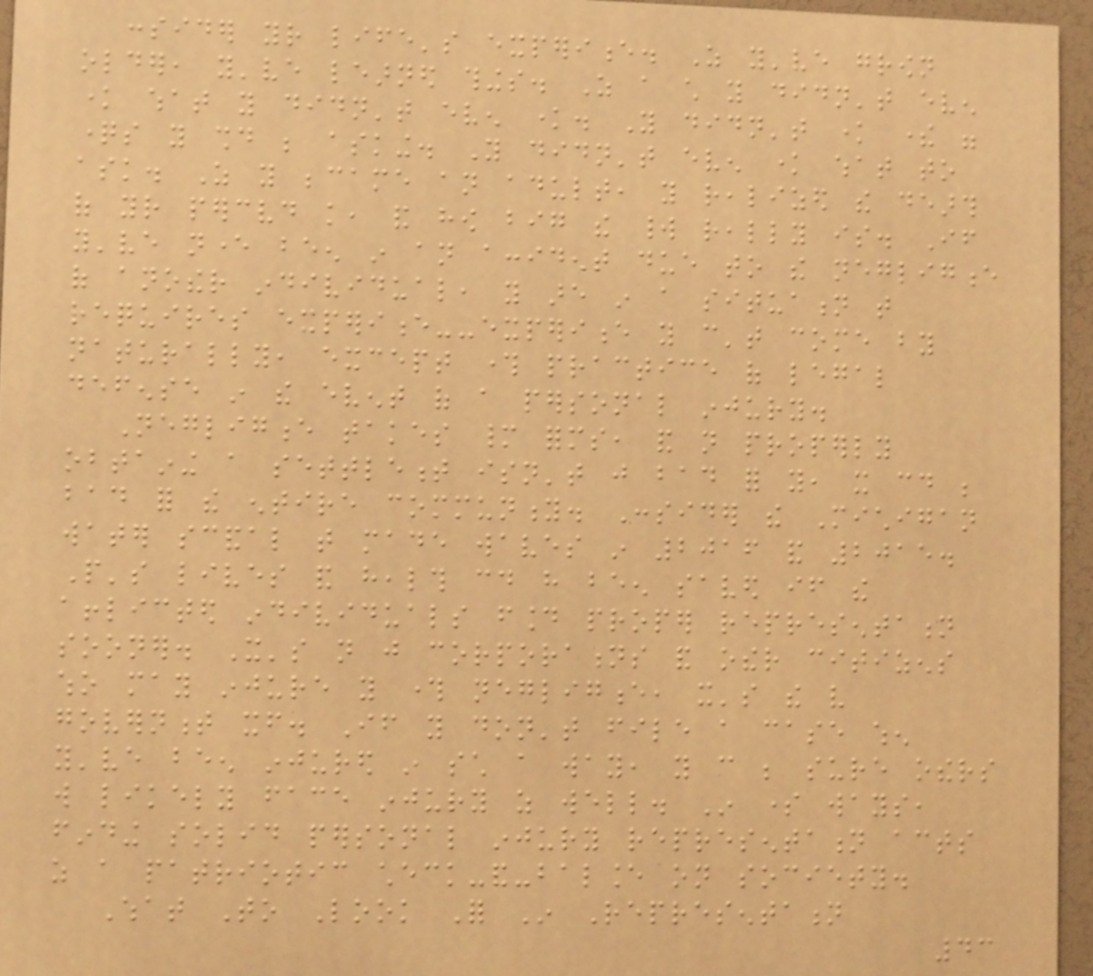consider your life's experience. As you've grown
older, you've learned things. As a child you didn't even
know what you didn't even know. You didn't know there were
questions you should be asking. You didn't even know what to
ask. As you became an adult, you realized the dearth
of your perceived knowledge, and how big the world really is. If
you've never been in an accident due to the negligence
of another individual, you are in a situation that
requires experience--experience you can't come by
naturally, except through practice of legal
defense in the event of a personal injury.
Negligence takes many forms, and not properly
obtaining a settlement isn't just bad for you, it could be
bad for the entire community. Consider the Michigan
water scandal that made waves in 2016 and 2015.
People's lives and health could have been saved if the
afflicted individuals found proper representation
sooner. It's not just corporations and other citizens
who may injure you through negligence, it's the very
government itself. If you don't file a case when
you've been injured in such a way, you can be sure others
will likely face injury as well. In some ways,
finding solid personal injury representation acts
as a patriotic check-and-balance on society.
What To Look For In Representation
43
